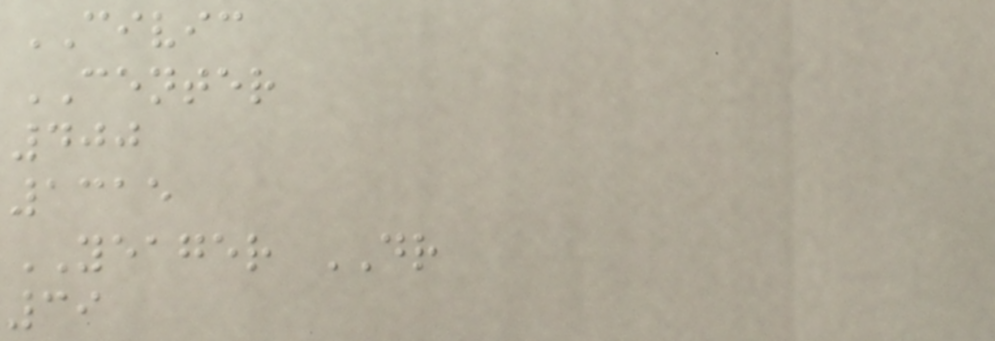CIVIC
CENTER
400
1315
YEAGER DR
39
